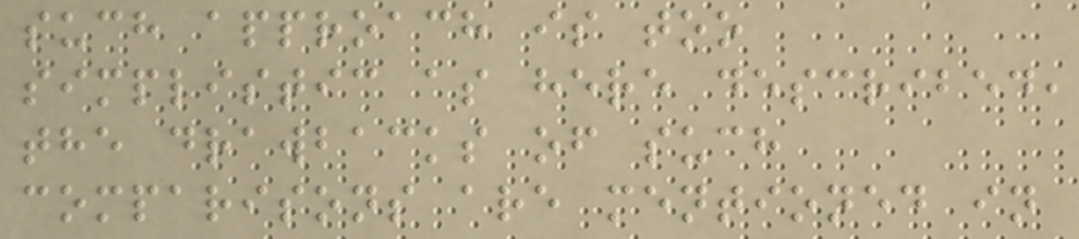such approach is too
simplistic as here described,
the drawbacks of such
comparisons are mentioned in
